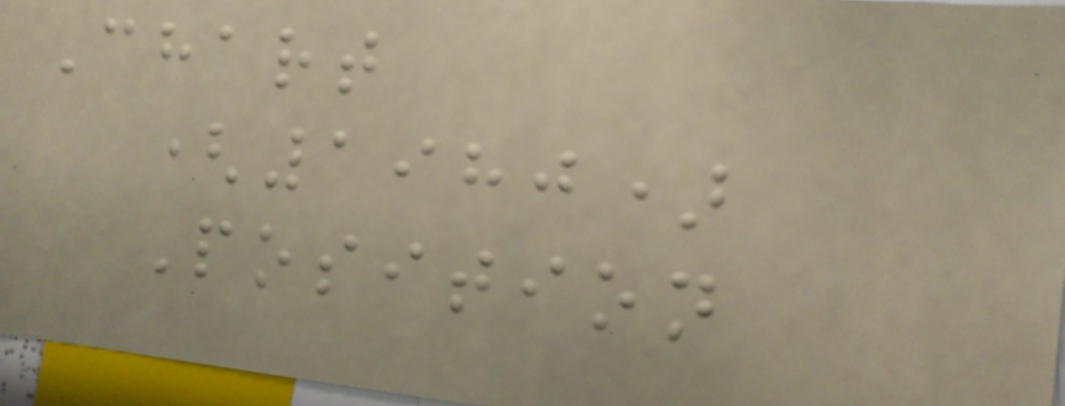Chart
(1980)
Position
